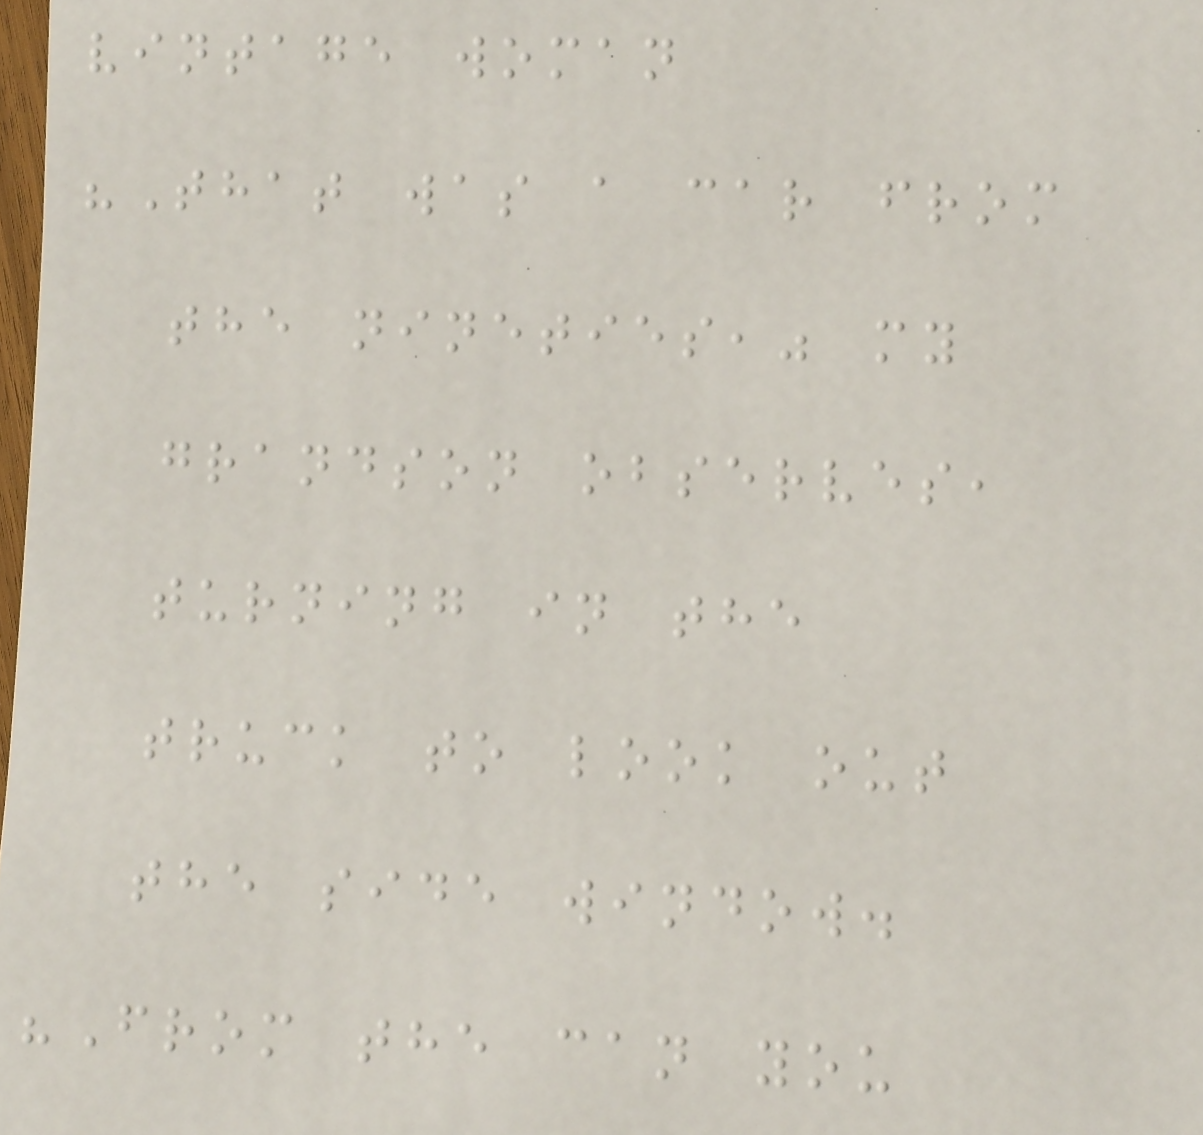vintage woman
"That was a car from
the nineties," my
grandson observes,
turning in the
truck to look out
the side window.
"From the can you
